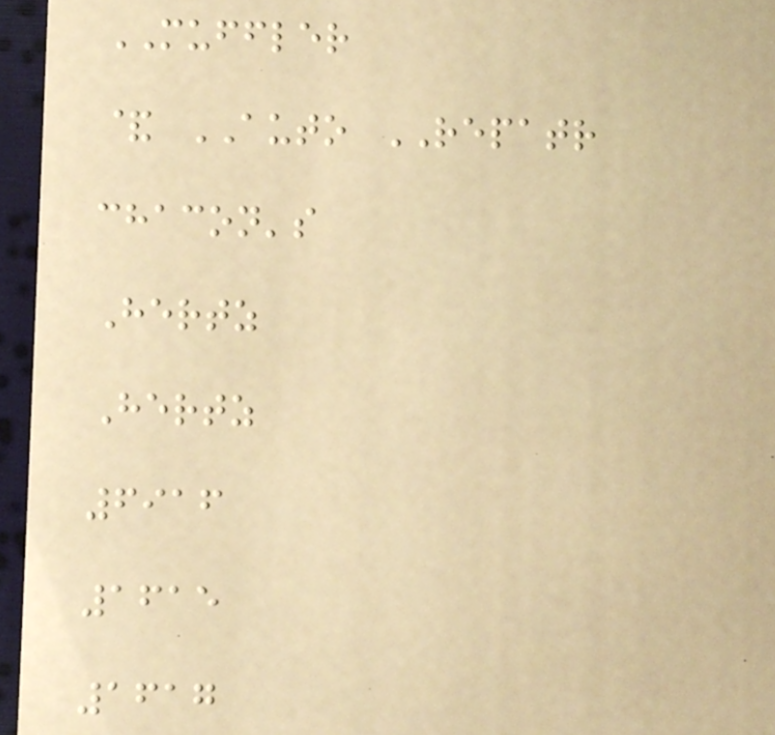MUFFLER
& AUTO REPATR
chacon's
Hertz
Hertz
6916
1615
1617
